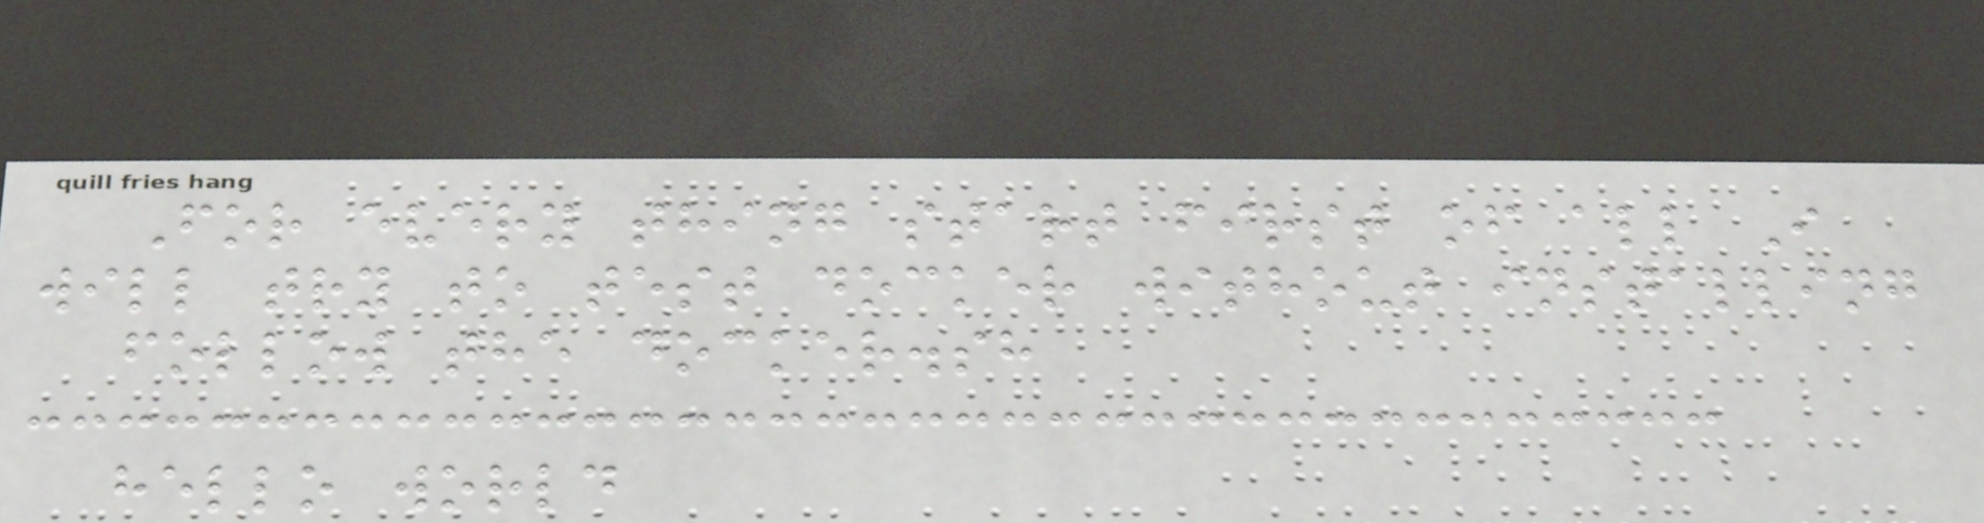For every thing start first of all I
will try to test docker without installing
follow the docker.sh
hello world
